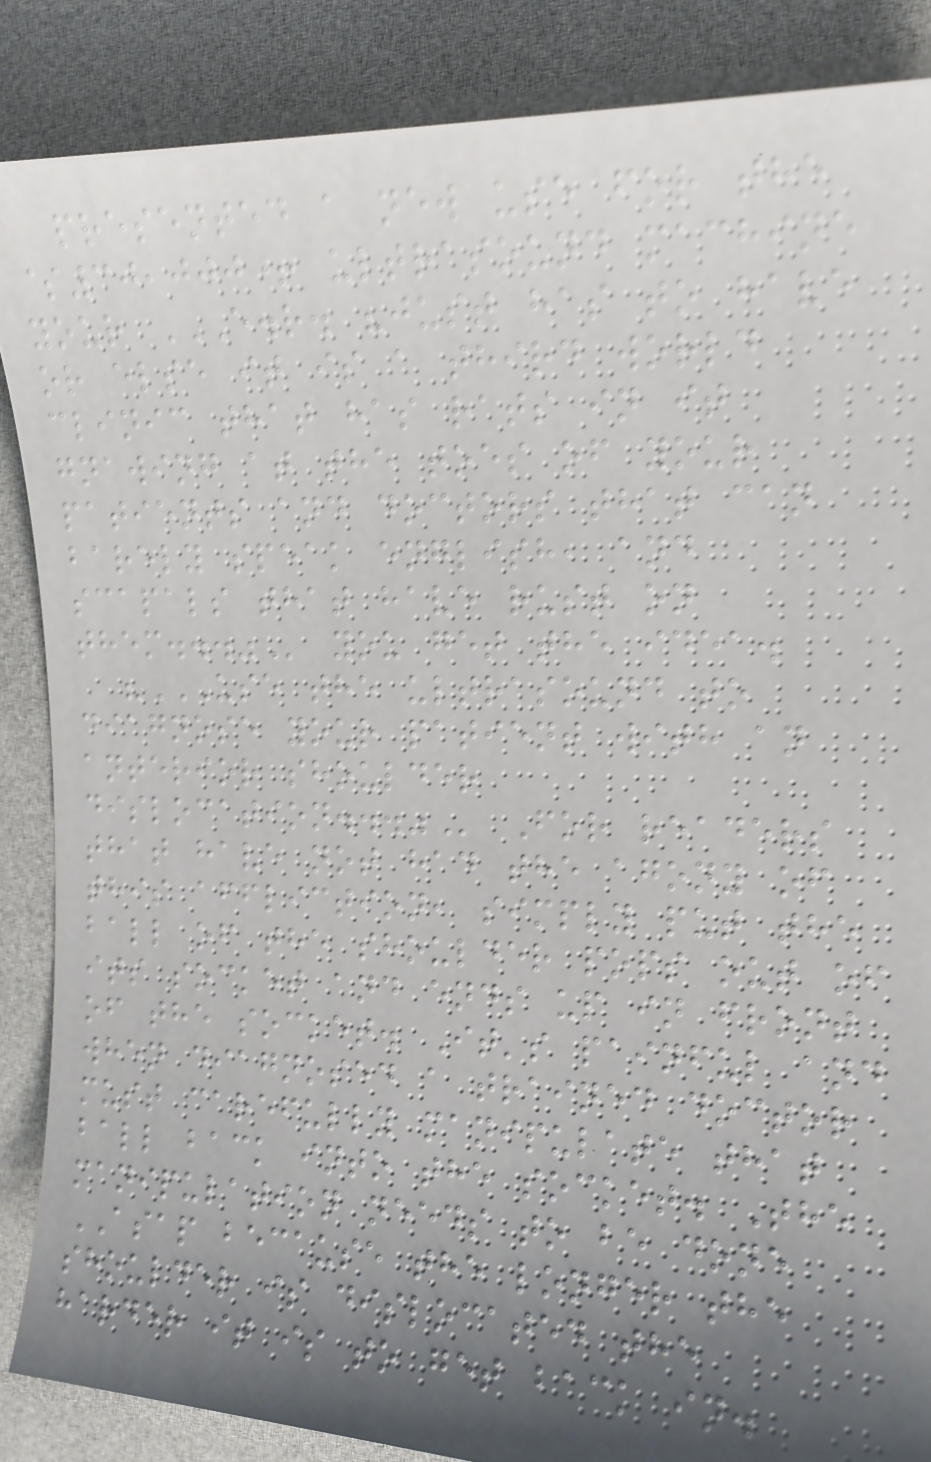presented a new use for the
$30,000+ ultrasound machine
your E.R. "JUST HAS TO HAVE
OR ELSE IT IS A THIRD WORLD
CLINIC THAT HAS RATS IN IT
GNAWING AT THE TOES OF YOUR
PATIENTS AND DOCTORS THAT CAN
BARELY SPEAK ENGLISH, AND
SCAPALS THAT HAVE RUST ON
THEM..." you get the idea.
"USE THE ULTRASOUND TO
DIAGNOSE YOUR PATIENT WITH AN
ANTERIOR SHOULDER
DISLOCATION..." For readers
that have not had the agony of
this affliction, simply put the
ball of the shoulder pops out of
its socket and ends up in front
of the socket. It's painful and
when diagnosed a trained doctor
must carefully manipulate that
ball back into the socket. The
manipulation needs to be done
ASAP because the longer the
shoulder is dislocated the
harder it is to get back in.
